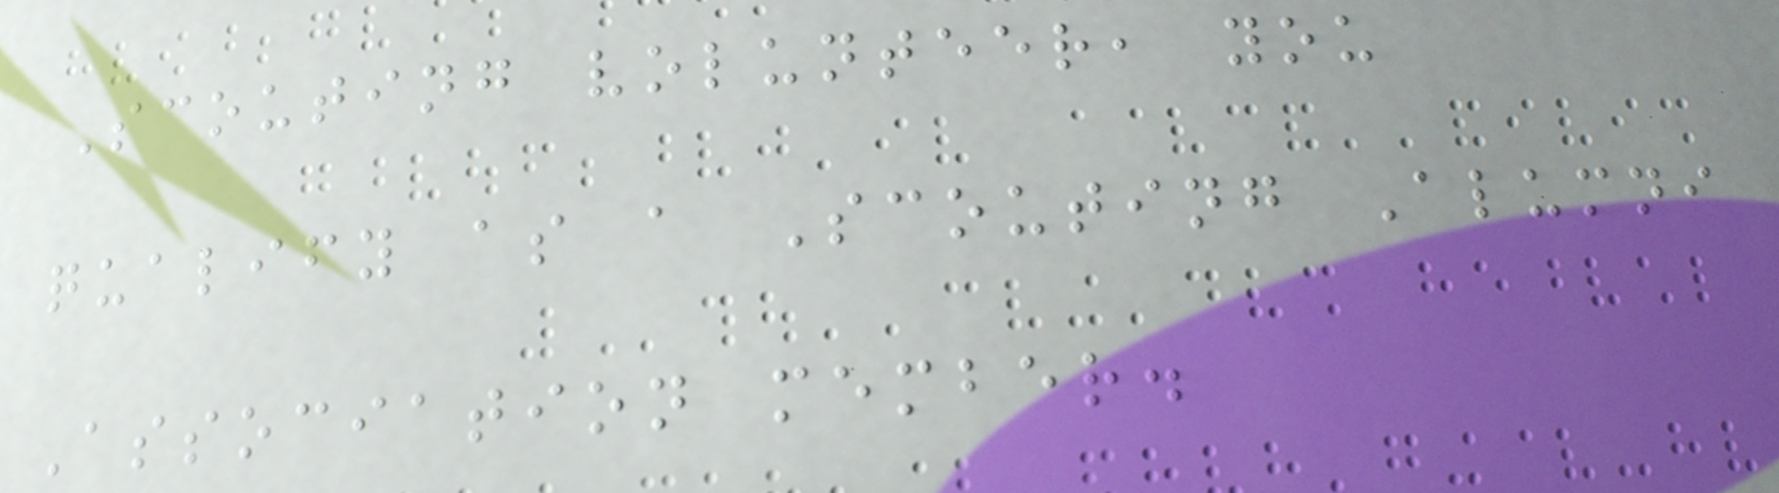Scouting volunteer, you
qualify as a Scouting Alumni
Association member.
